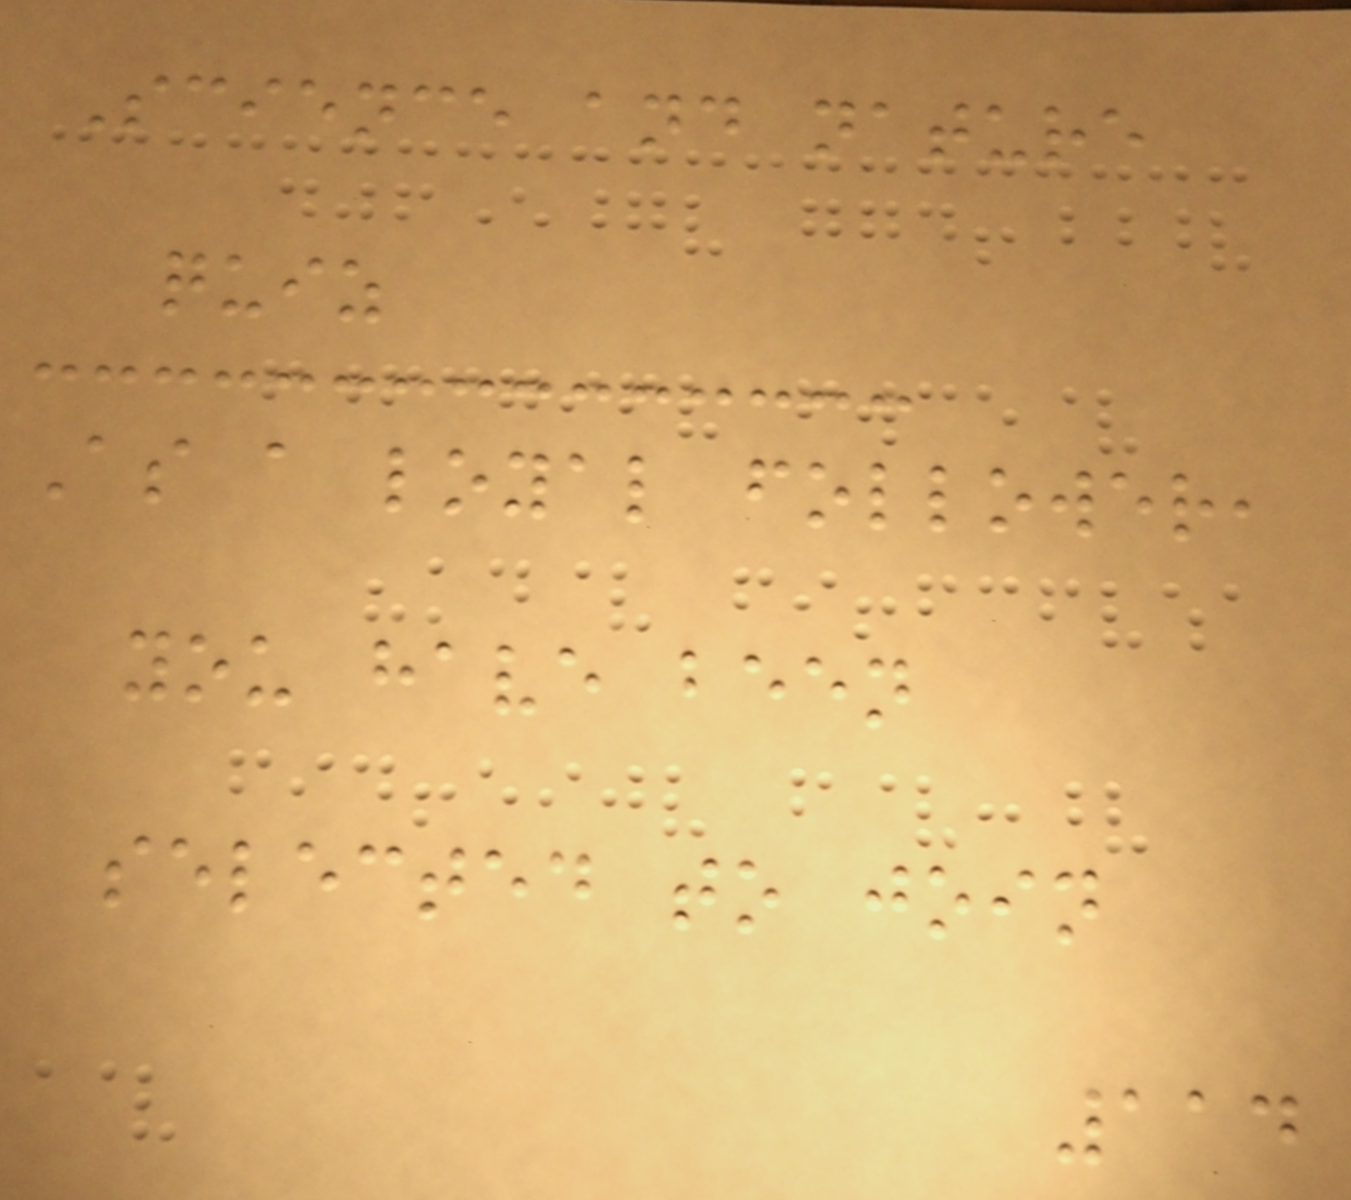Science and nature
quiz
As a loyal follower,
you have been
selected to join
114
